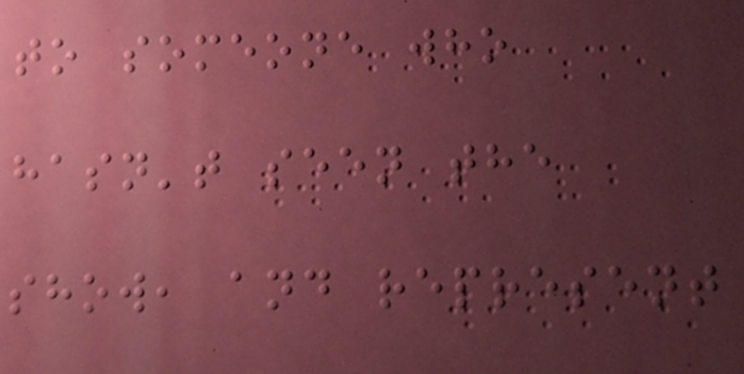to someone who
hasn't seen the
show, and represent
